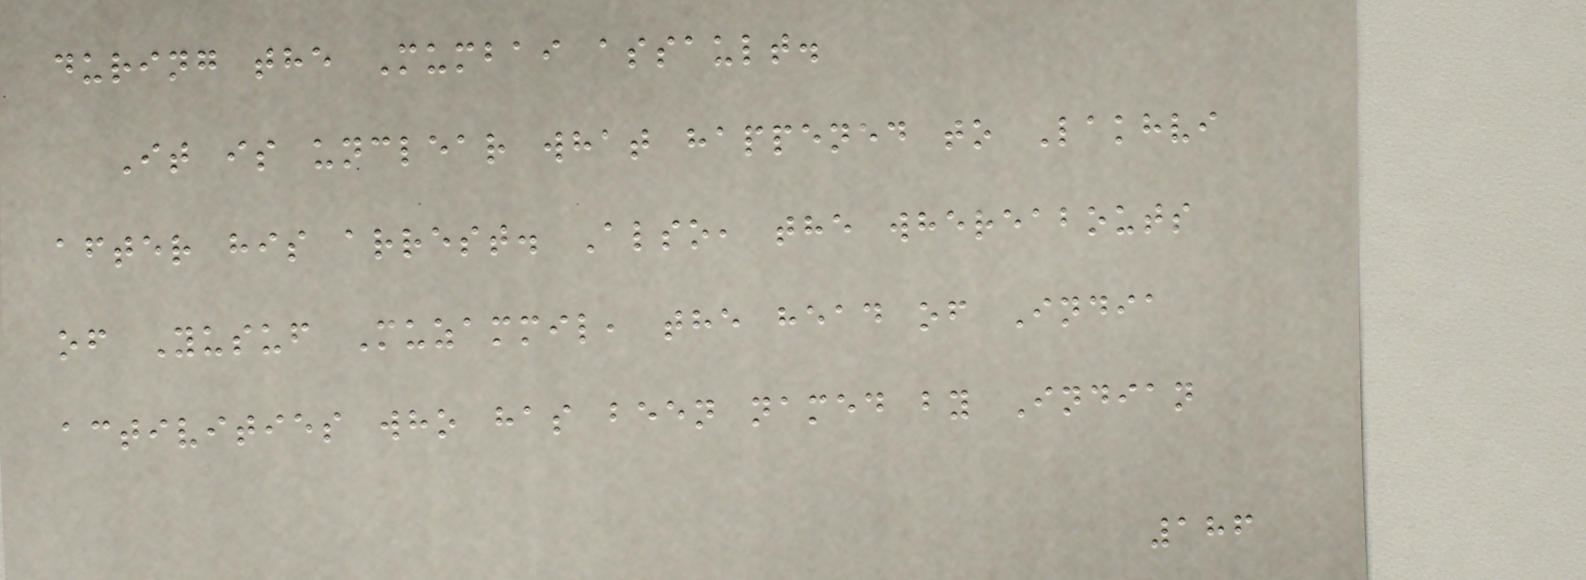during the Mumbai assault.
It is unclear what happened to Lakhvi
after his arrest. Also, the whereabouts
of Yusuf Muzammil, the head of India
activities who has been named by Indian
186
